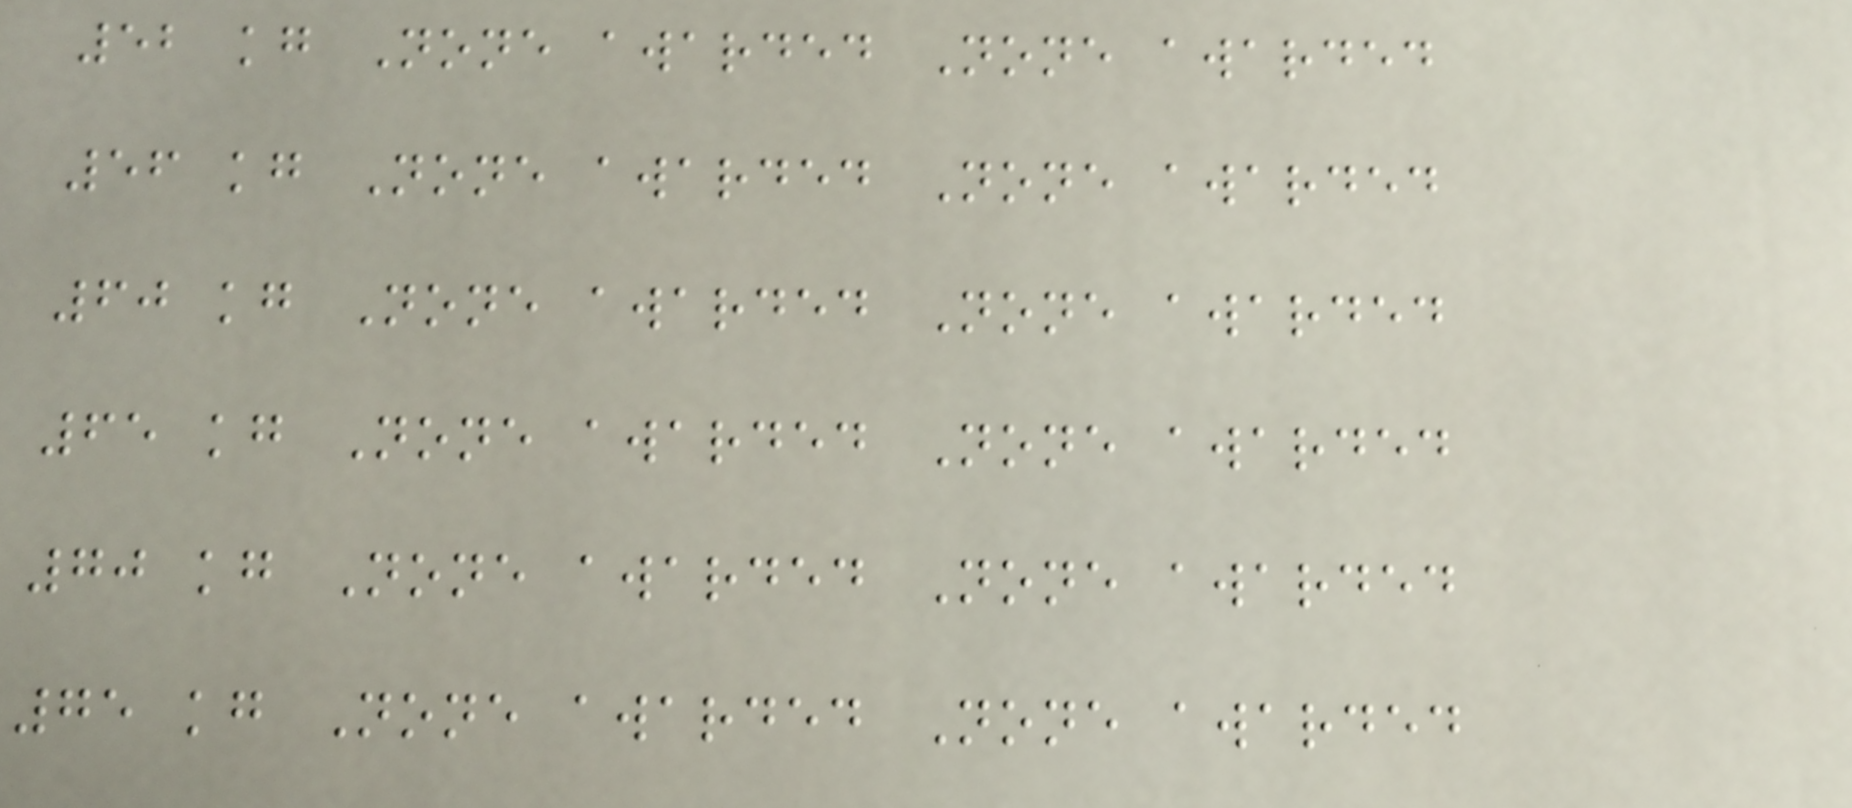52 kg None awarded None awarded
56 kg None awarded None awarded
60 kg None awarded None awarded
65 kg None awarded None awarded
70 kg None awarded None awarded
75 kg None awarded None awarded
